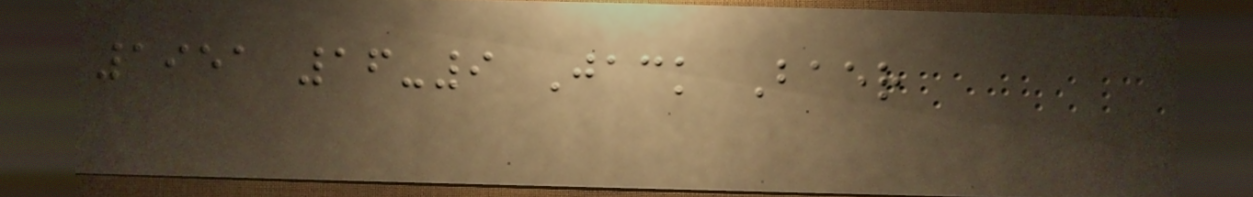1951 16-9 Jack Baer
